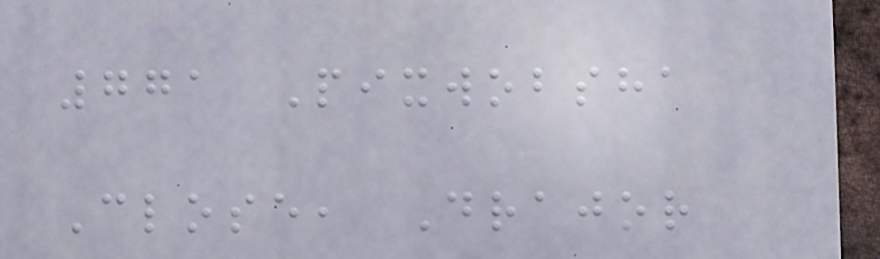771 Pixwobsha
Close, Drajor
